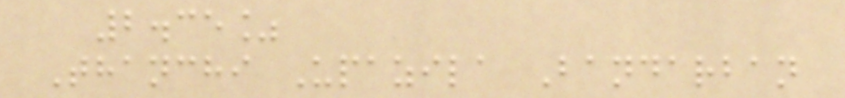2.35%
Thanchi Upazila Bandarban
